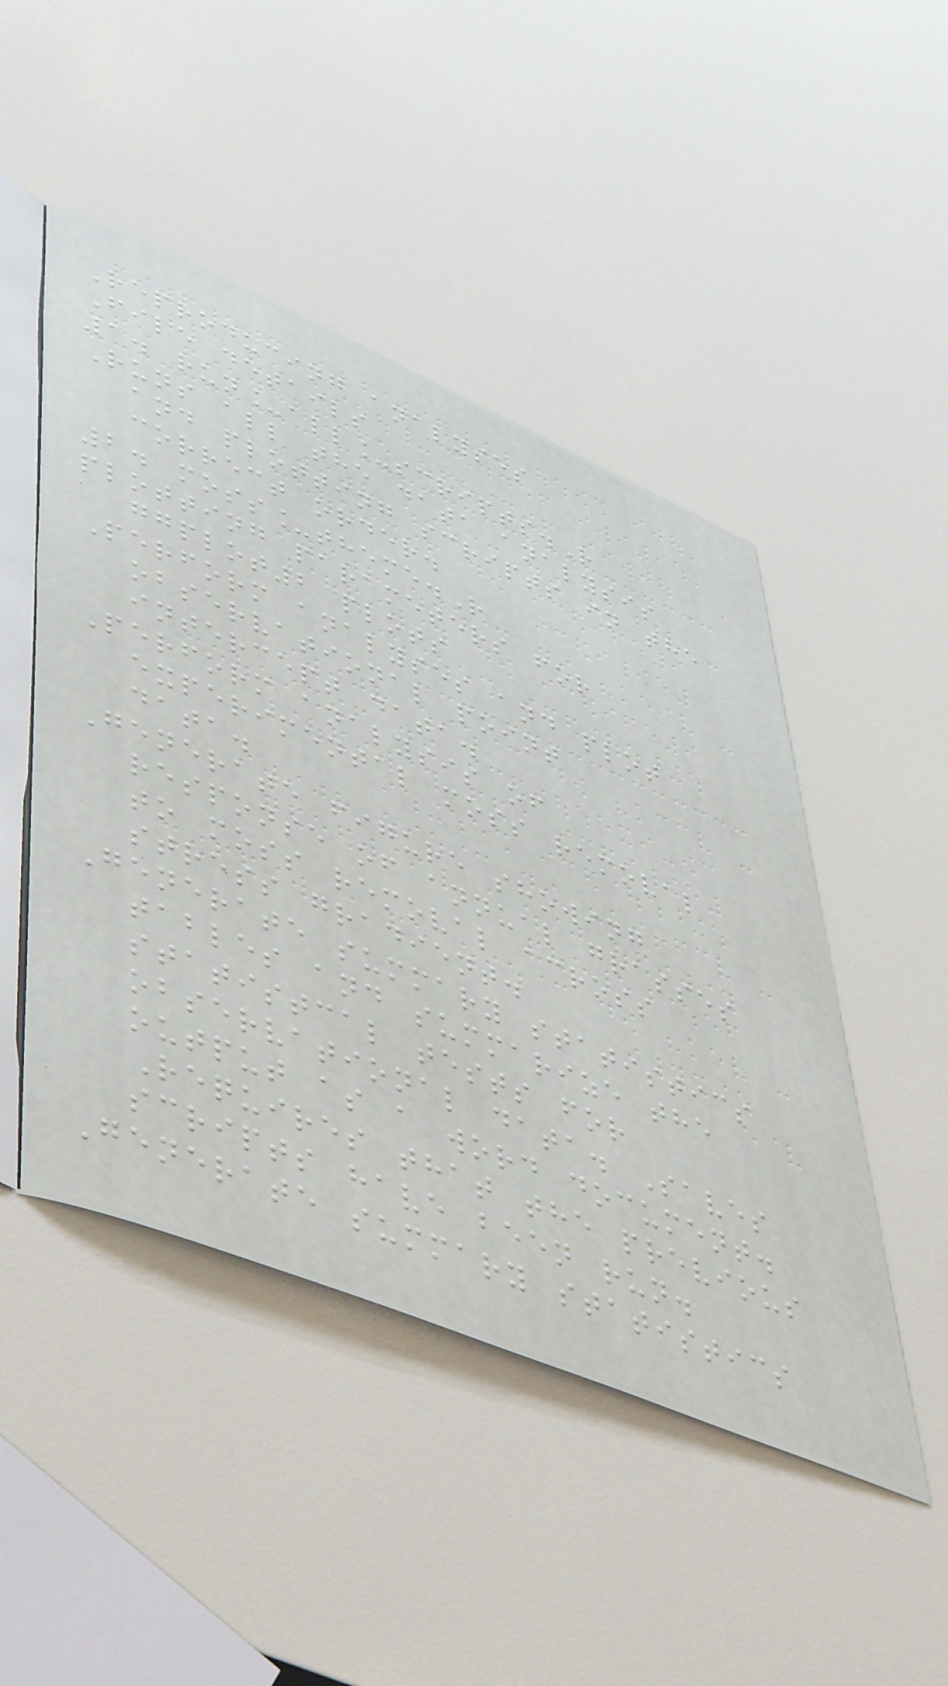Reproducing analyses
File details
1. run_all_scripts.R
Runs all the data analysis
and plotting scripts in the
correct order.
2. moss_theme.R
plotting parameters for
ggplot2 plots
Perform analyses and plot
observational point
intercept data.
Perform analysis of
experimental moss removal
data.
Generate figure showing
response of annual grasses
to moss removal across
stress gradient.
Generate summary statistics
tables and summarize the
statistcal tests for
observational data. Saves
output as a word document.
Requires that the previous
scripts have been run.
Generate summary statistics
